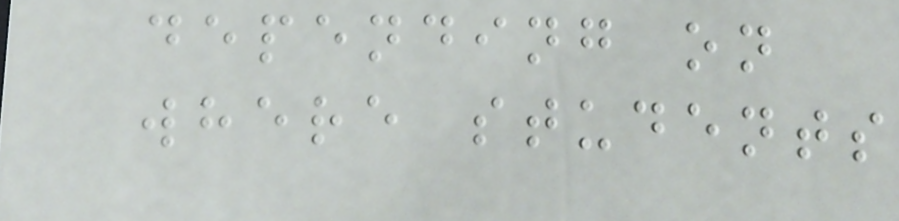depending on
where students
